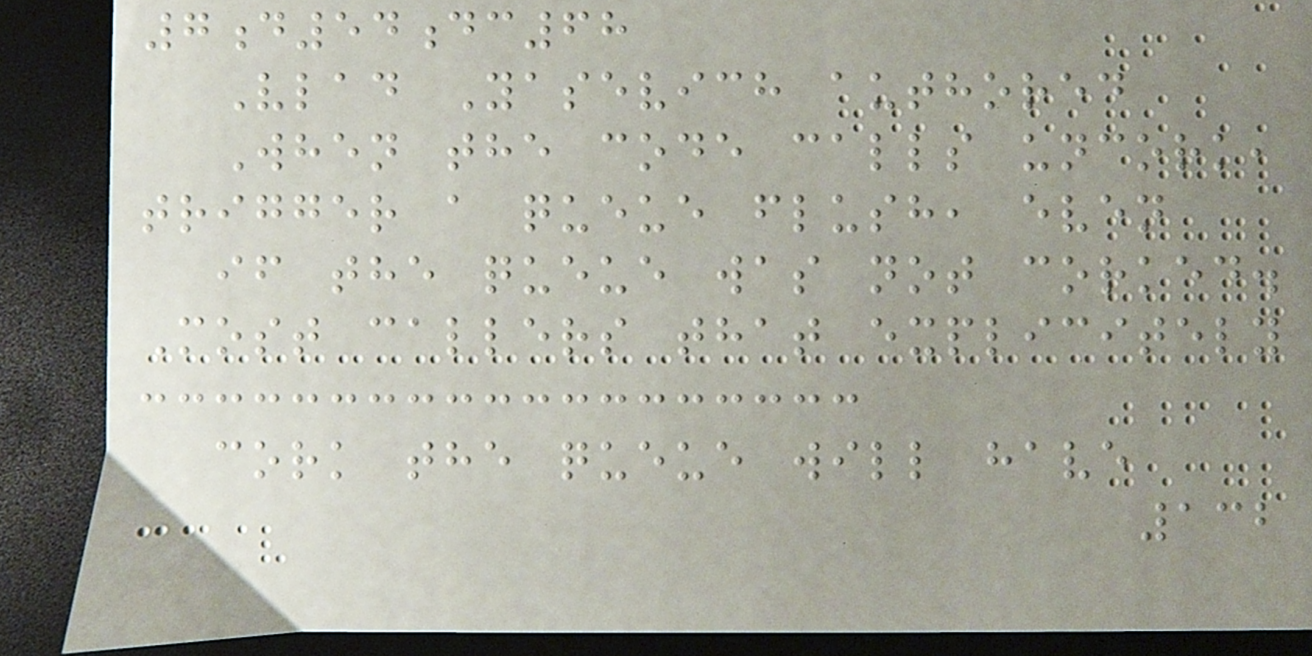7d54dc68
Vlad Yasevich authored
When the code calls uncork,
trigger a queue flush, even
if the queue was not corked.
Most callers that explicitely
cork the queue will have
132
